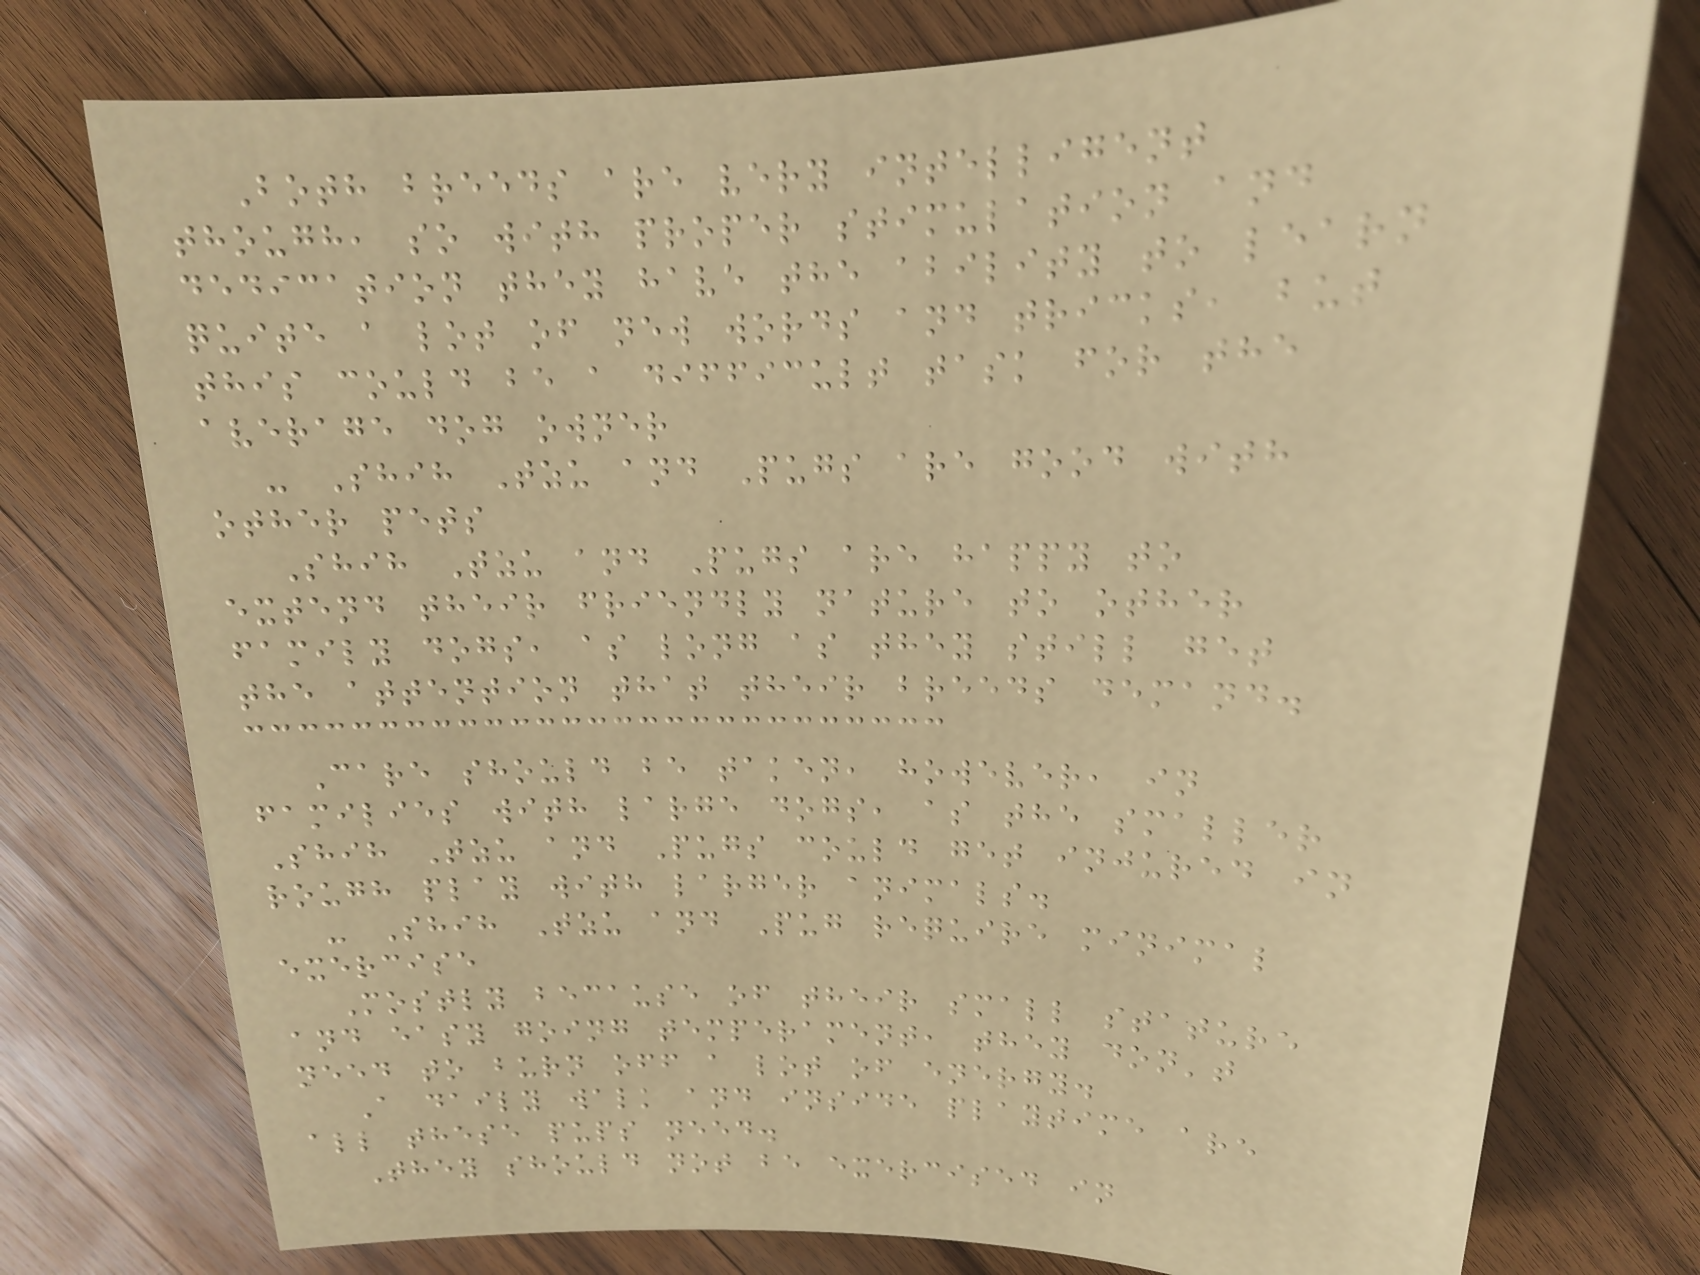Both breeds are very intelligent
though, so with proper stimulation and
dedication they have the ability to learn
quite a lot of new words and tricks, but
this could be a difficult task for the
average dog owner
- Shih Tzu and Pugs are good with
other pets
Shih Tzu and Pugs are happy to
extend their friendly nature to other
family dogs, as long as they still get
the attention that their breeds demand.
Care should be taken, however, in
families with large dogs, as the smaller
Shih Tzu and Pugs could get injured in
rough play with larger animals.
- Shih Tzu and Pug require minimal
exercise
Mostly because of their small stature
and easy going temperament, they don't
need to burn off a lot of energy.
A daily walk and inside playtime are
all these pups need.
They should not be exercised in
